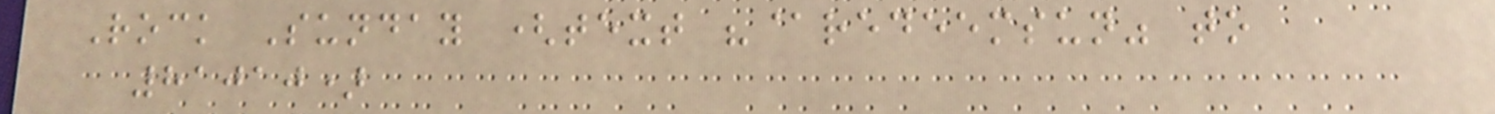Rock Sunday (text "@redeemsun" to
81010)
